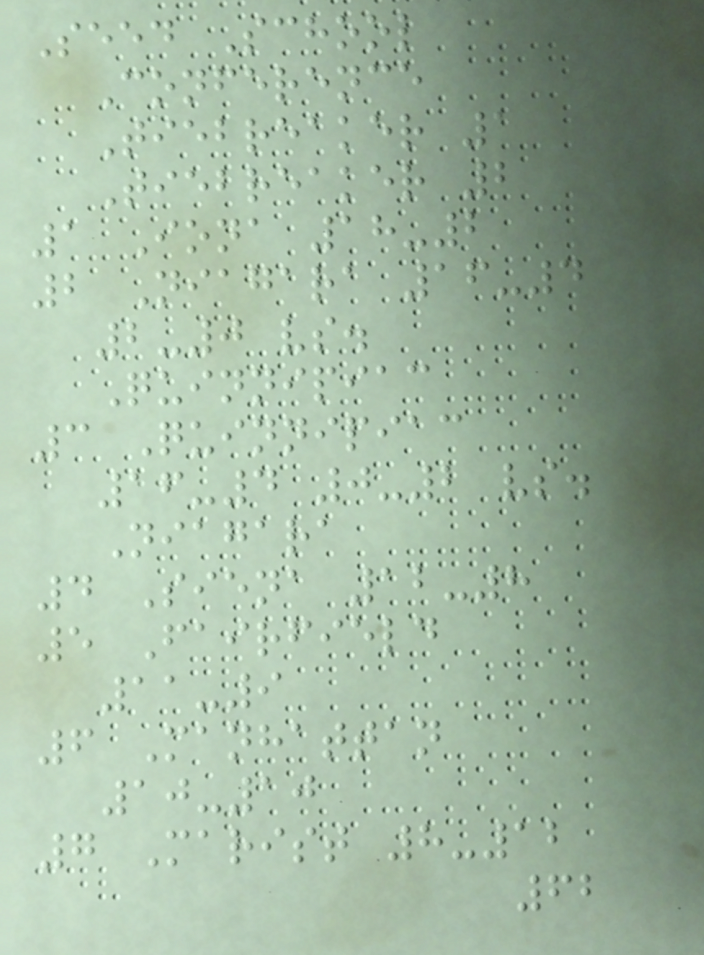Seed School
Conference
Tiebreaker 1
Tiebreaker 2
1 Iona 18-2
2 Niagara 16-4
2-0 vs.
Quinnipiac
3 Quinnipiac
16-4 0-2 vs.
Niagara
4 Siena 12-8
5 Fairfield
11-9
6 Manhattan
10-10
7 Marist 8-12
62
